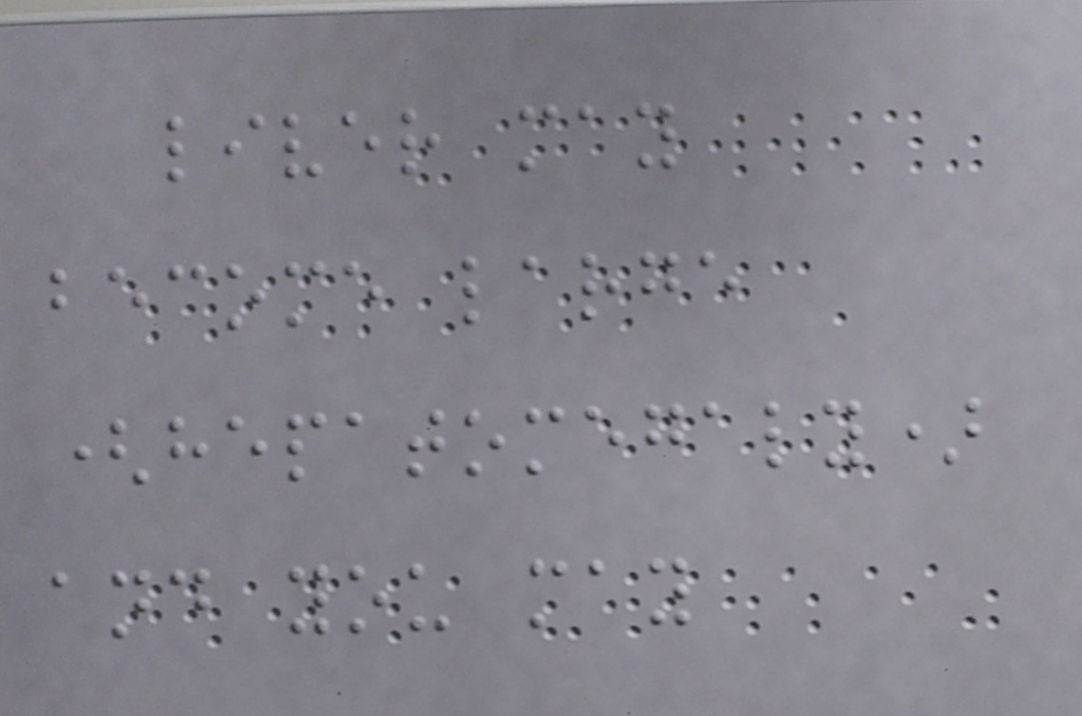liver may
become large
(hepatomegaly)
and you may
